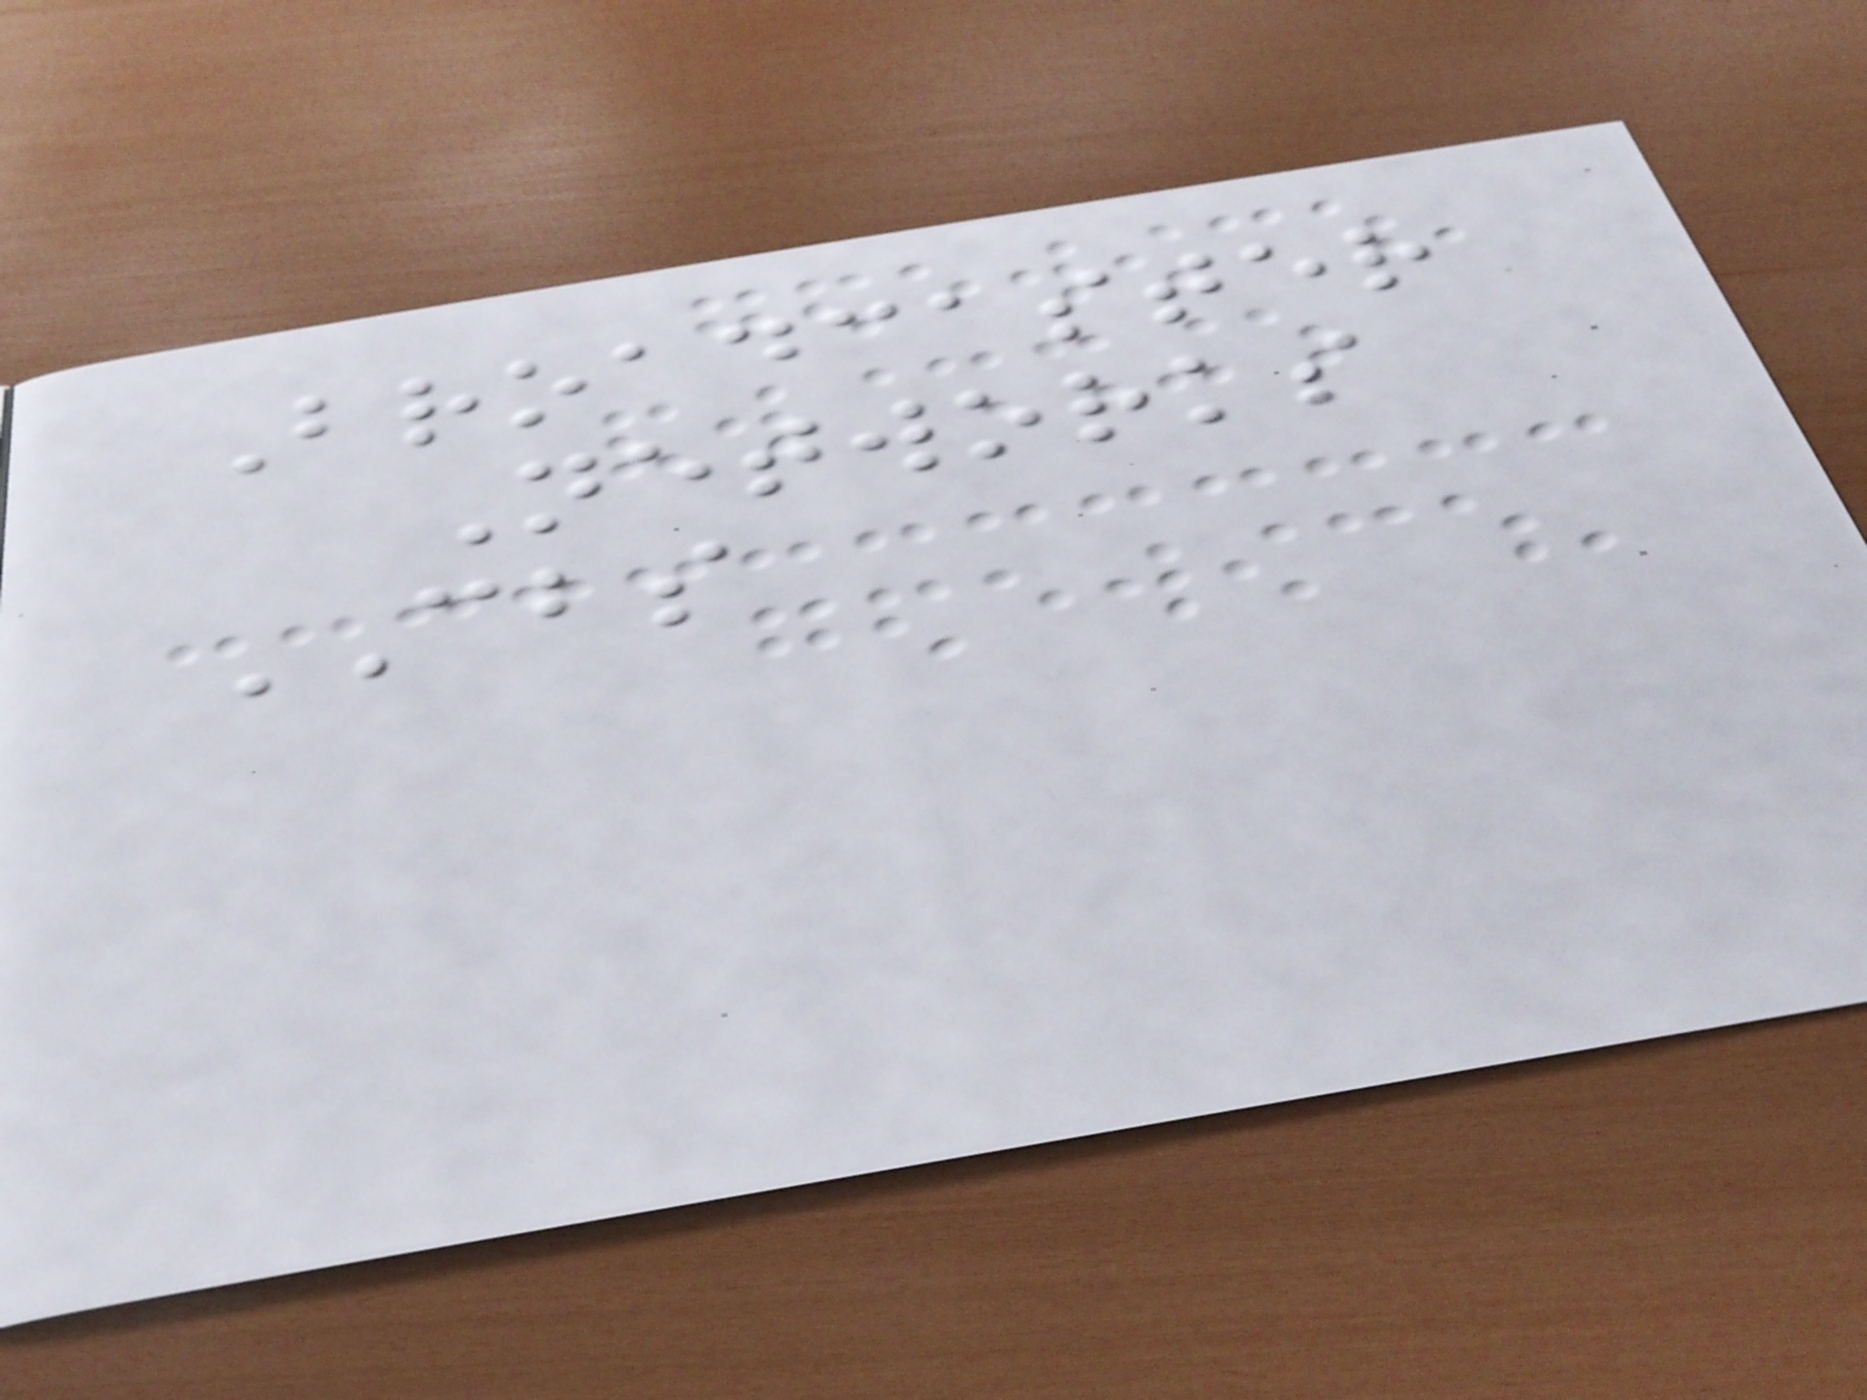Broadcaster
Networks
CBS
